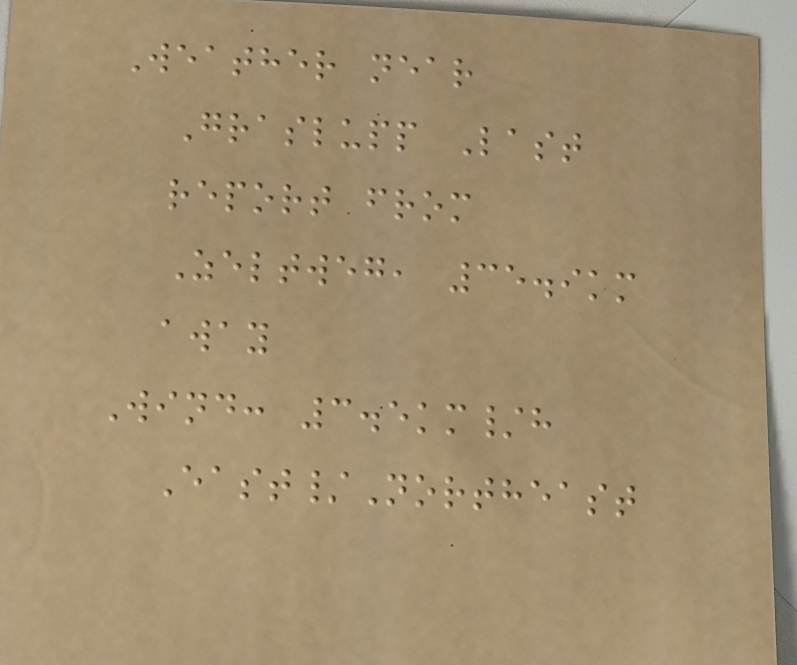Weather near
Graslupp Last
report from
Zeltweg, 35.9km
away
Wind: 3.5km/h
East/Northeast
